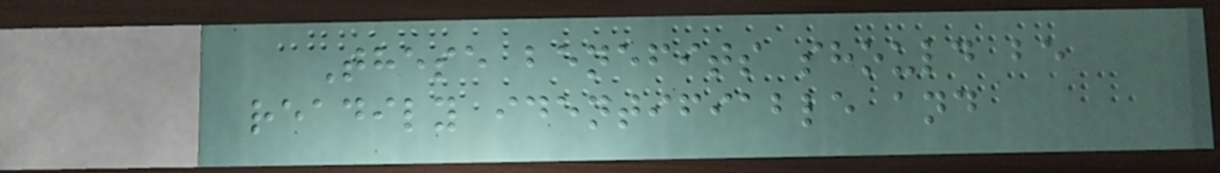These benefits should be
readily identifiable and
